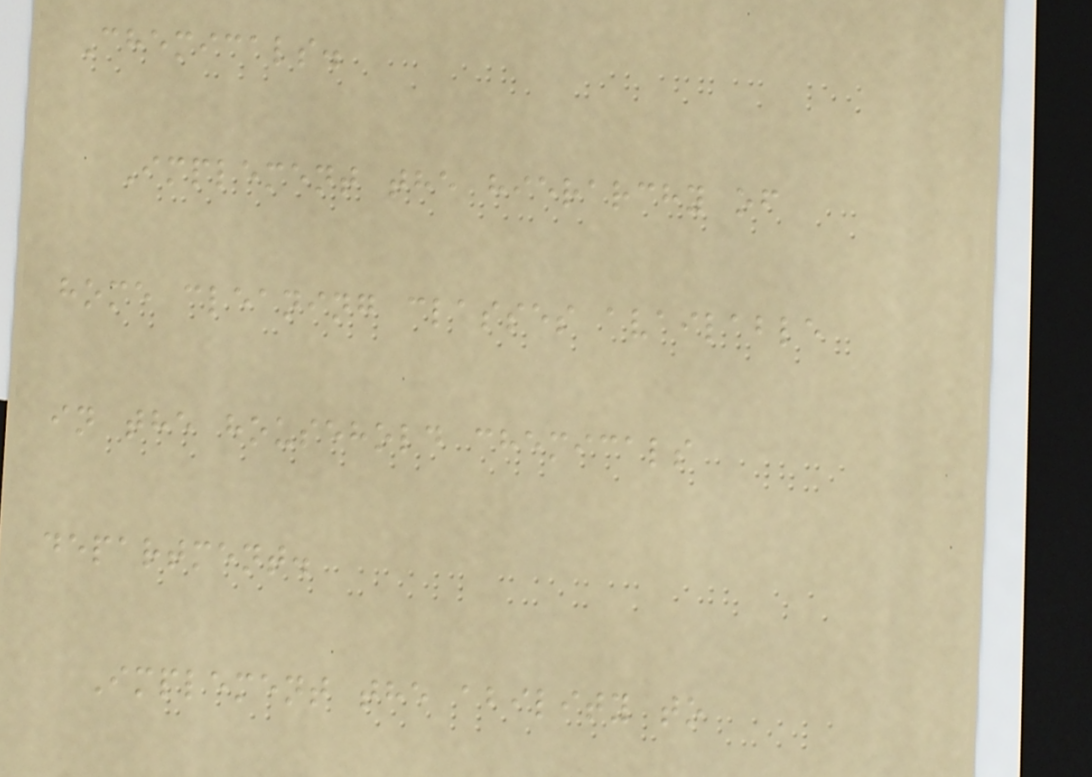Chemicals.
Implement the hierarchy of
home cleaning classes available
in the household chemicals
department.
Implement the ability to
